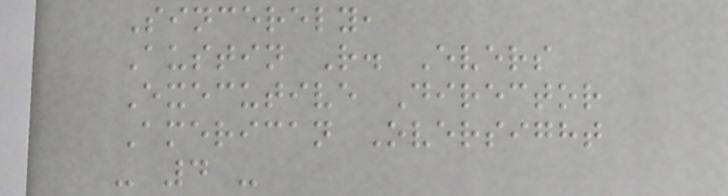Sincerely,
Austin R. Evers
Executive Director
American Oversight
- 4 -
